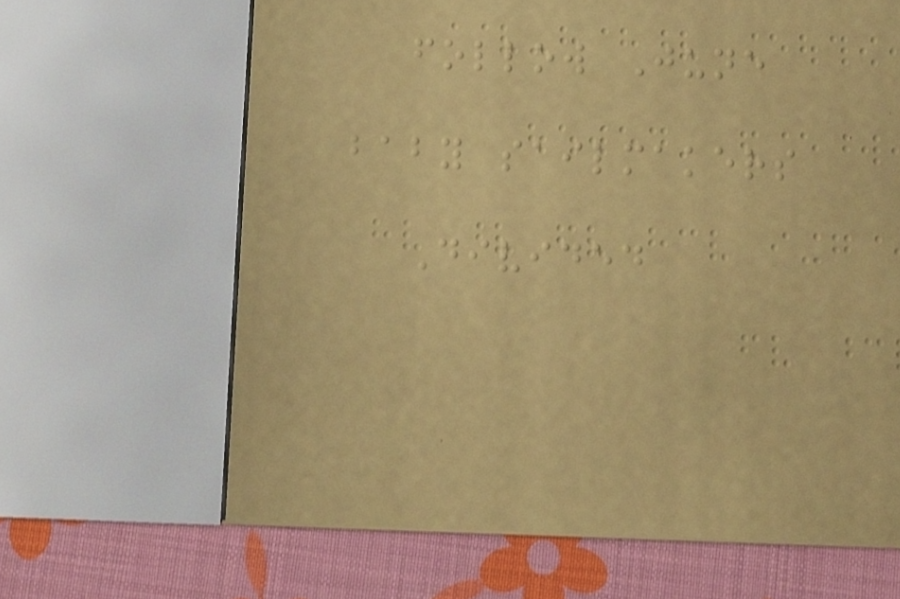follow June
baby sailmakers
Divided
